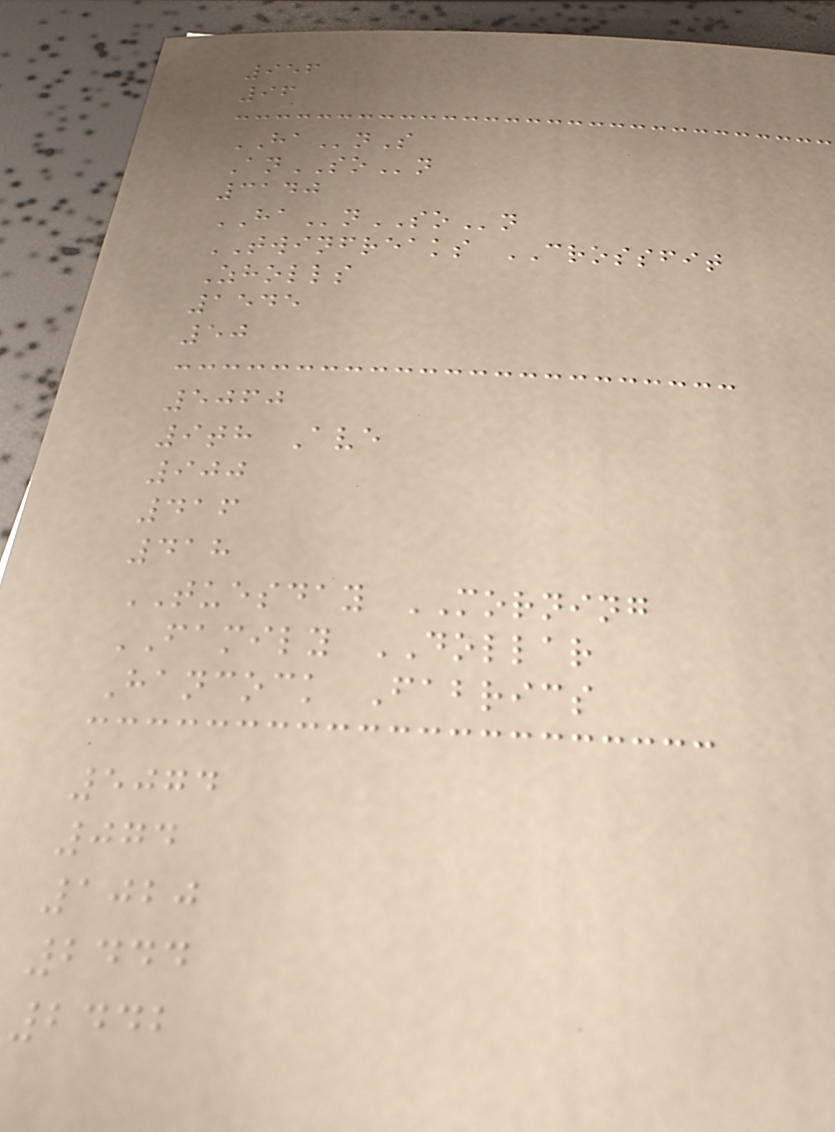956
96
HAnS
AnSOn
3140
HAnSOn
TWINFREAKS CROSSFIT
Zholls
1545
50
5060
9th Ave
900
416
418
TUESDAY MORNING
FAMILY DOLLAR
Hancock Fabrics
5074
074
1020
2444
2442
